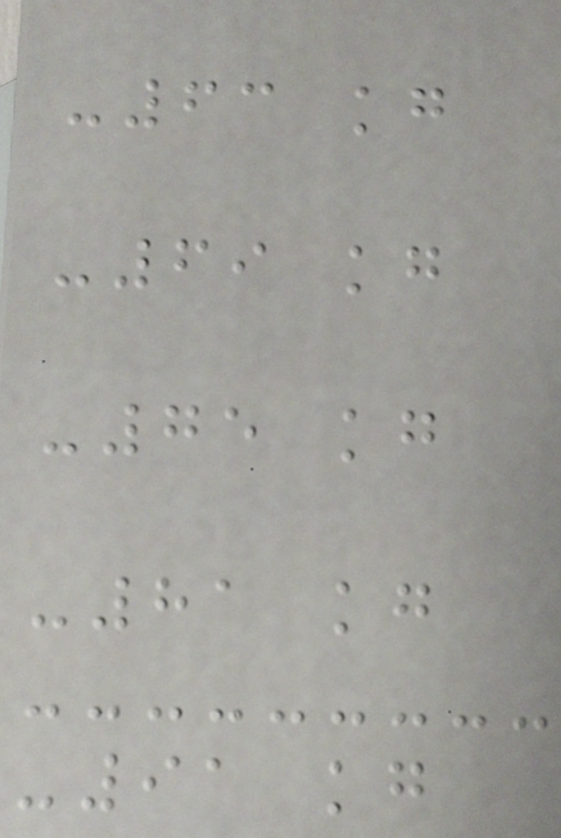-63 kg
-69 kg
-75 kg
-81 kg
-91 kg
